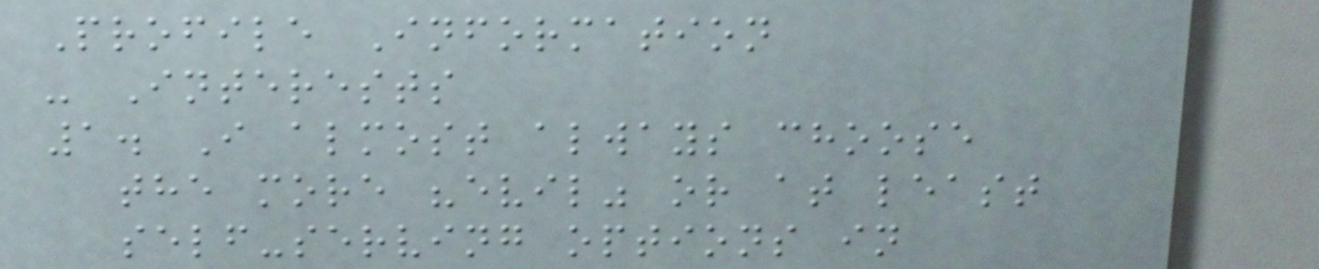Profile Information
- Interests
1. I almost always choose
the more "evil" or at least
self-serving options in
